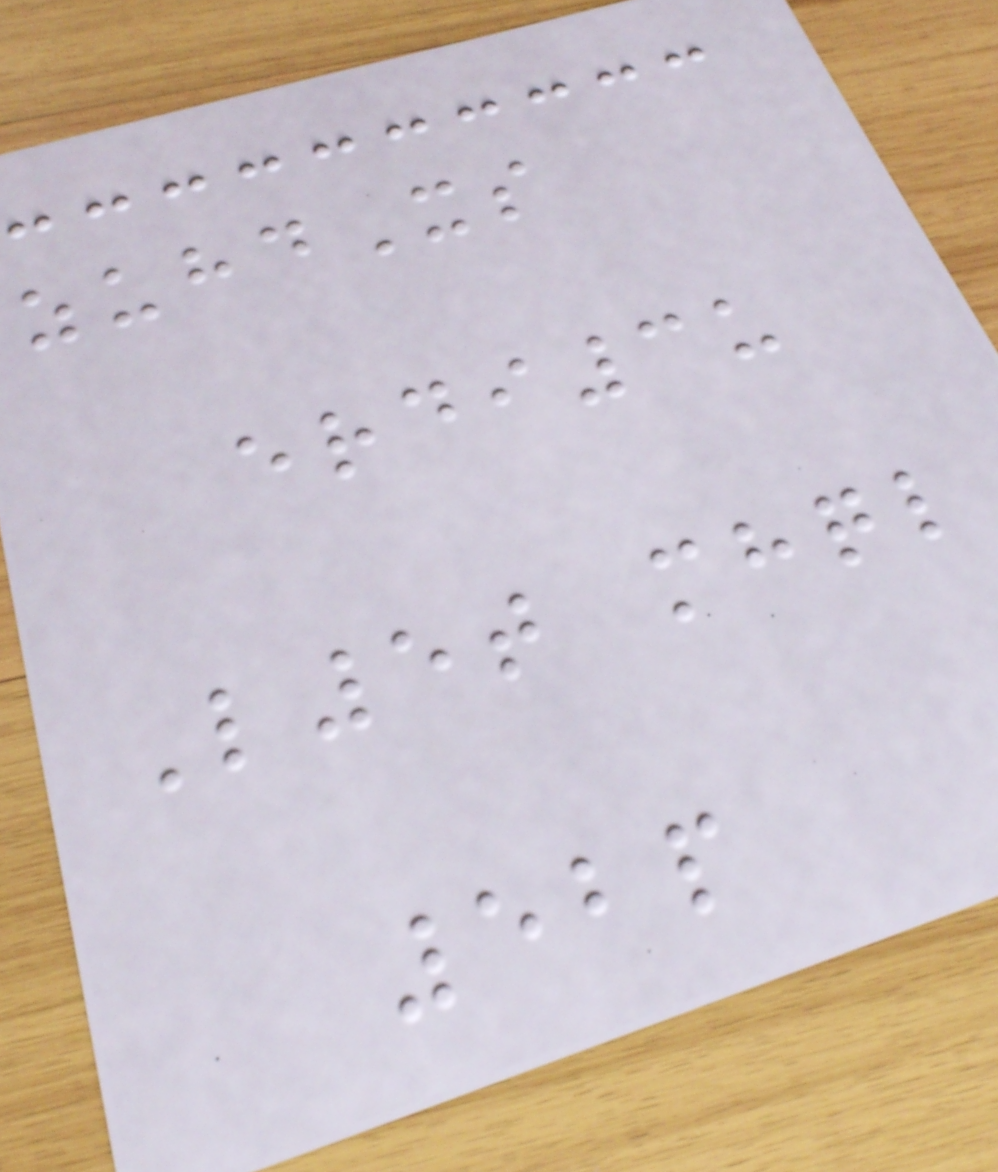zuhdXs
erdi3u
L5t mhql
52p
